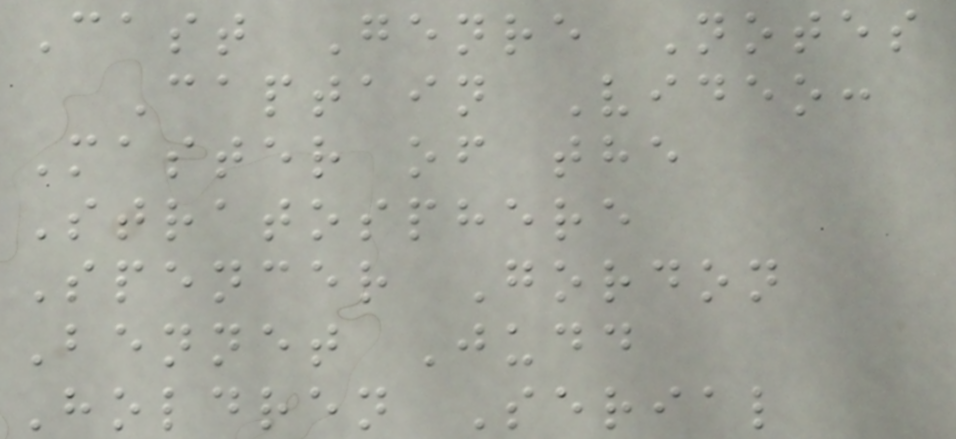Cast Genre Notes
Captain Video:
Master of the
Stratosphere
Spencer Gordon
Bennet Judd
Holdren Serial
